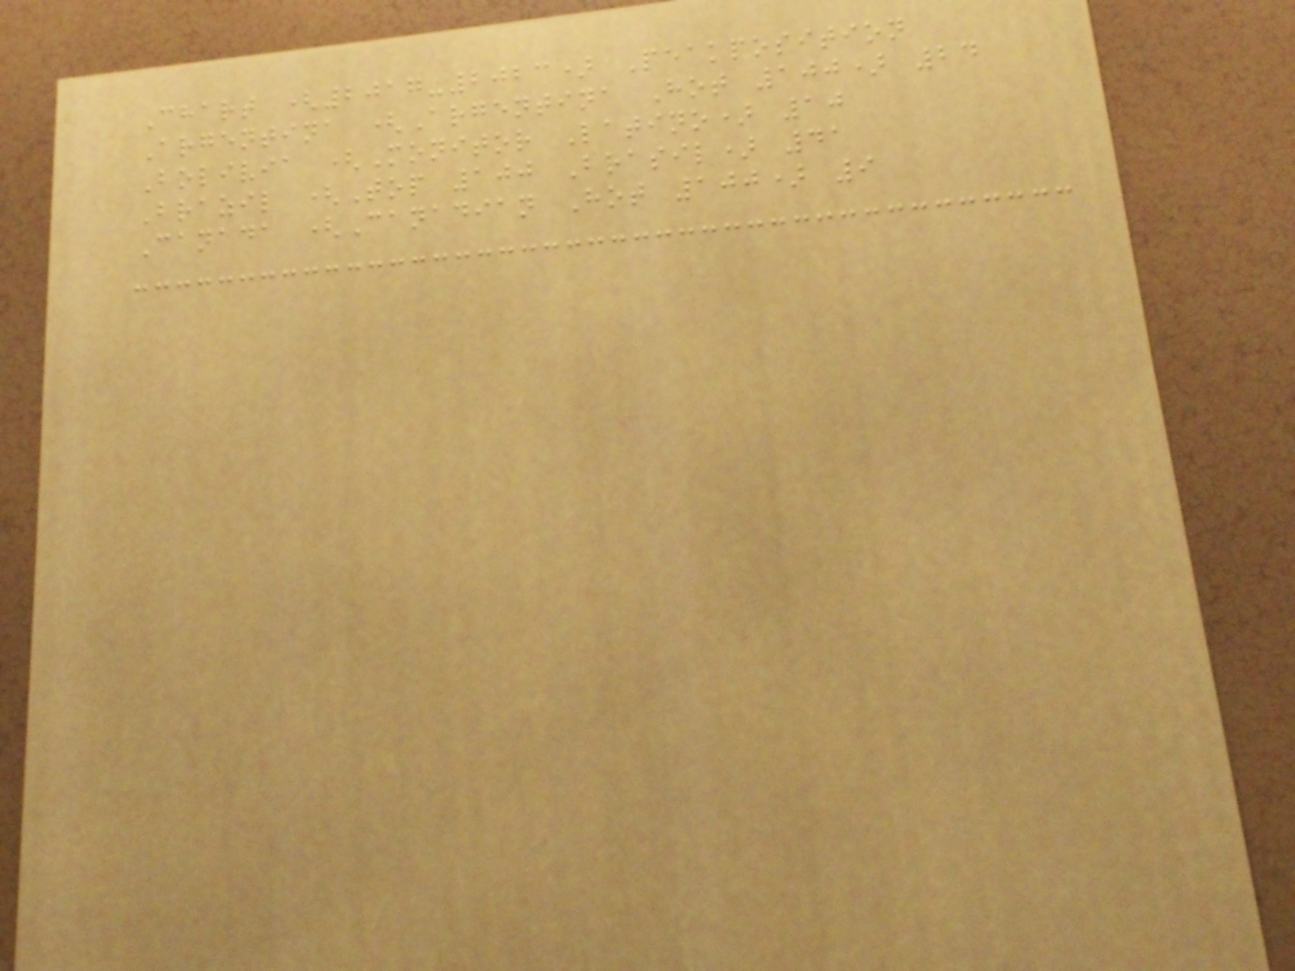Chart (2017-2023) Peakposition
Argentina (Argentina Hot 100) 24
Bolivia (Monitor Latino) 10
Brazil (Top 100 Brasil) 41
Canada (Canadian Hot 100) 9
